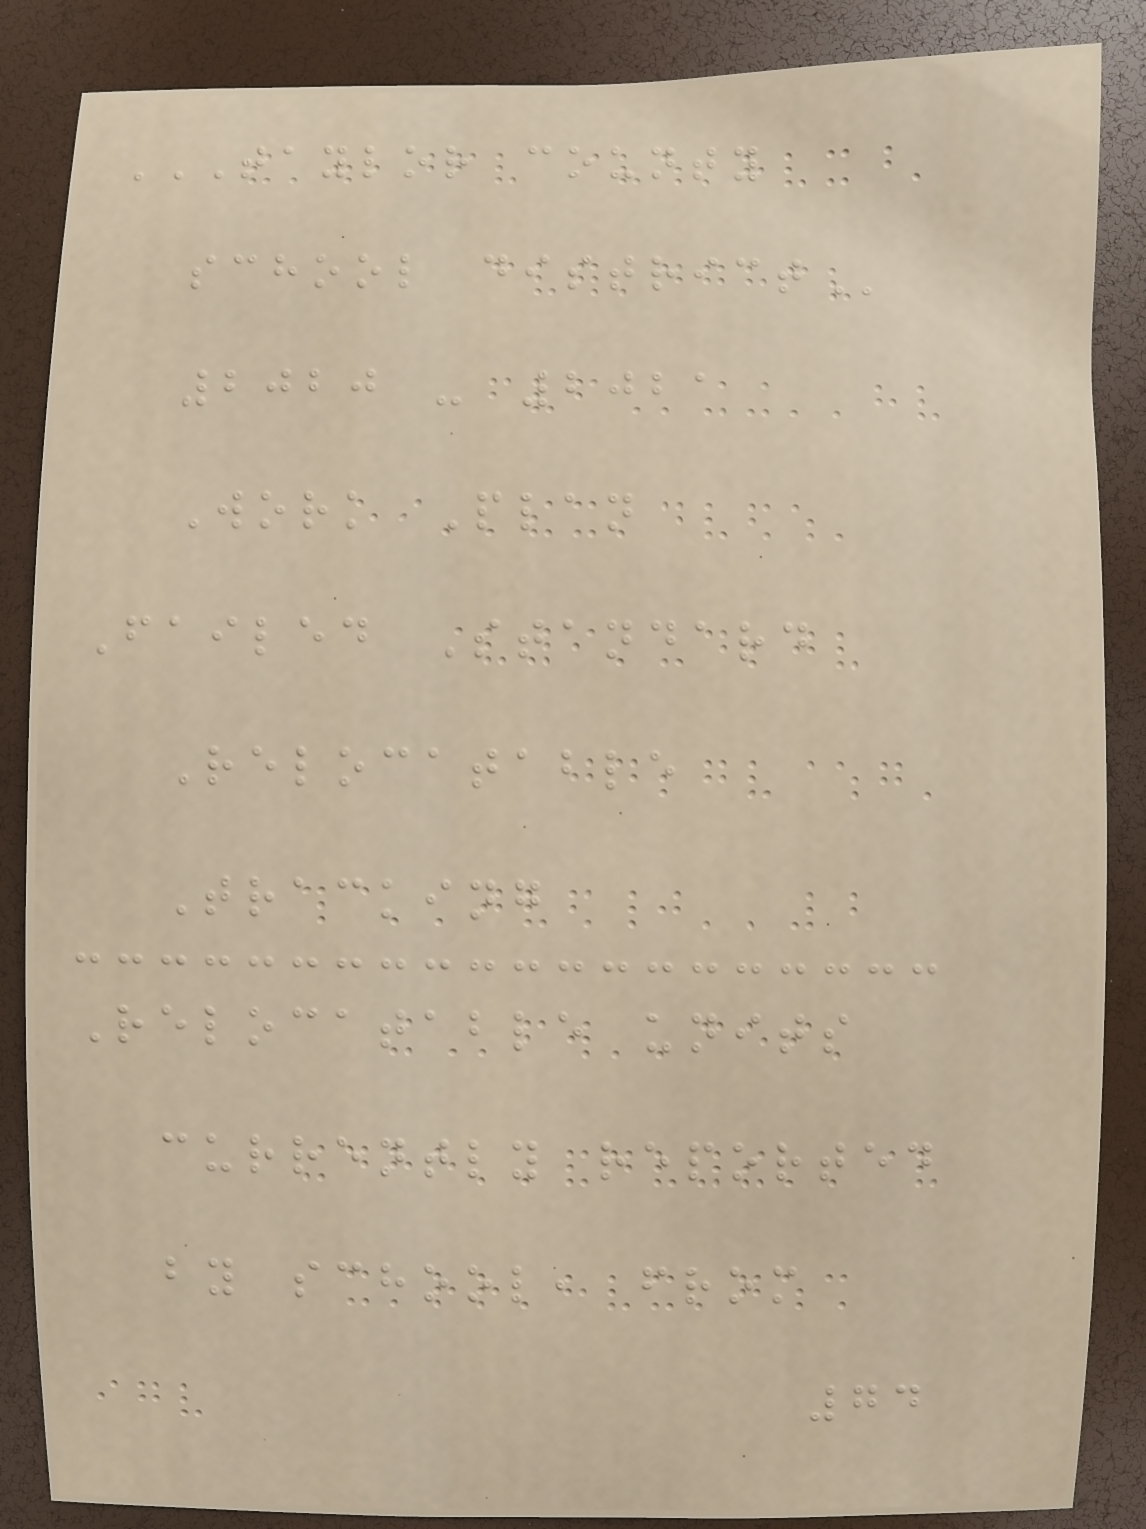TAYLOR COUNTY
SCHOOL DISTRICT
2020 - 2021
Work Plan
Failed Standard
Relocatable
Tracking
Relocatable units
currently reported
by school, from
74
